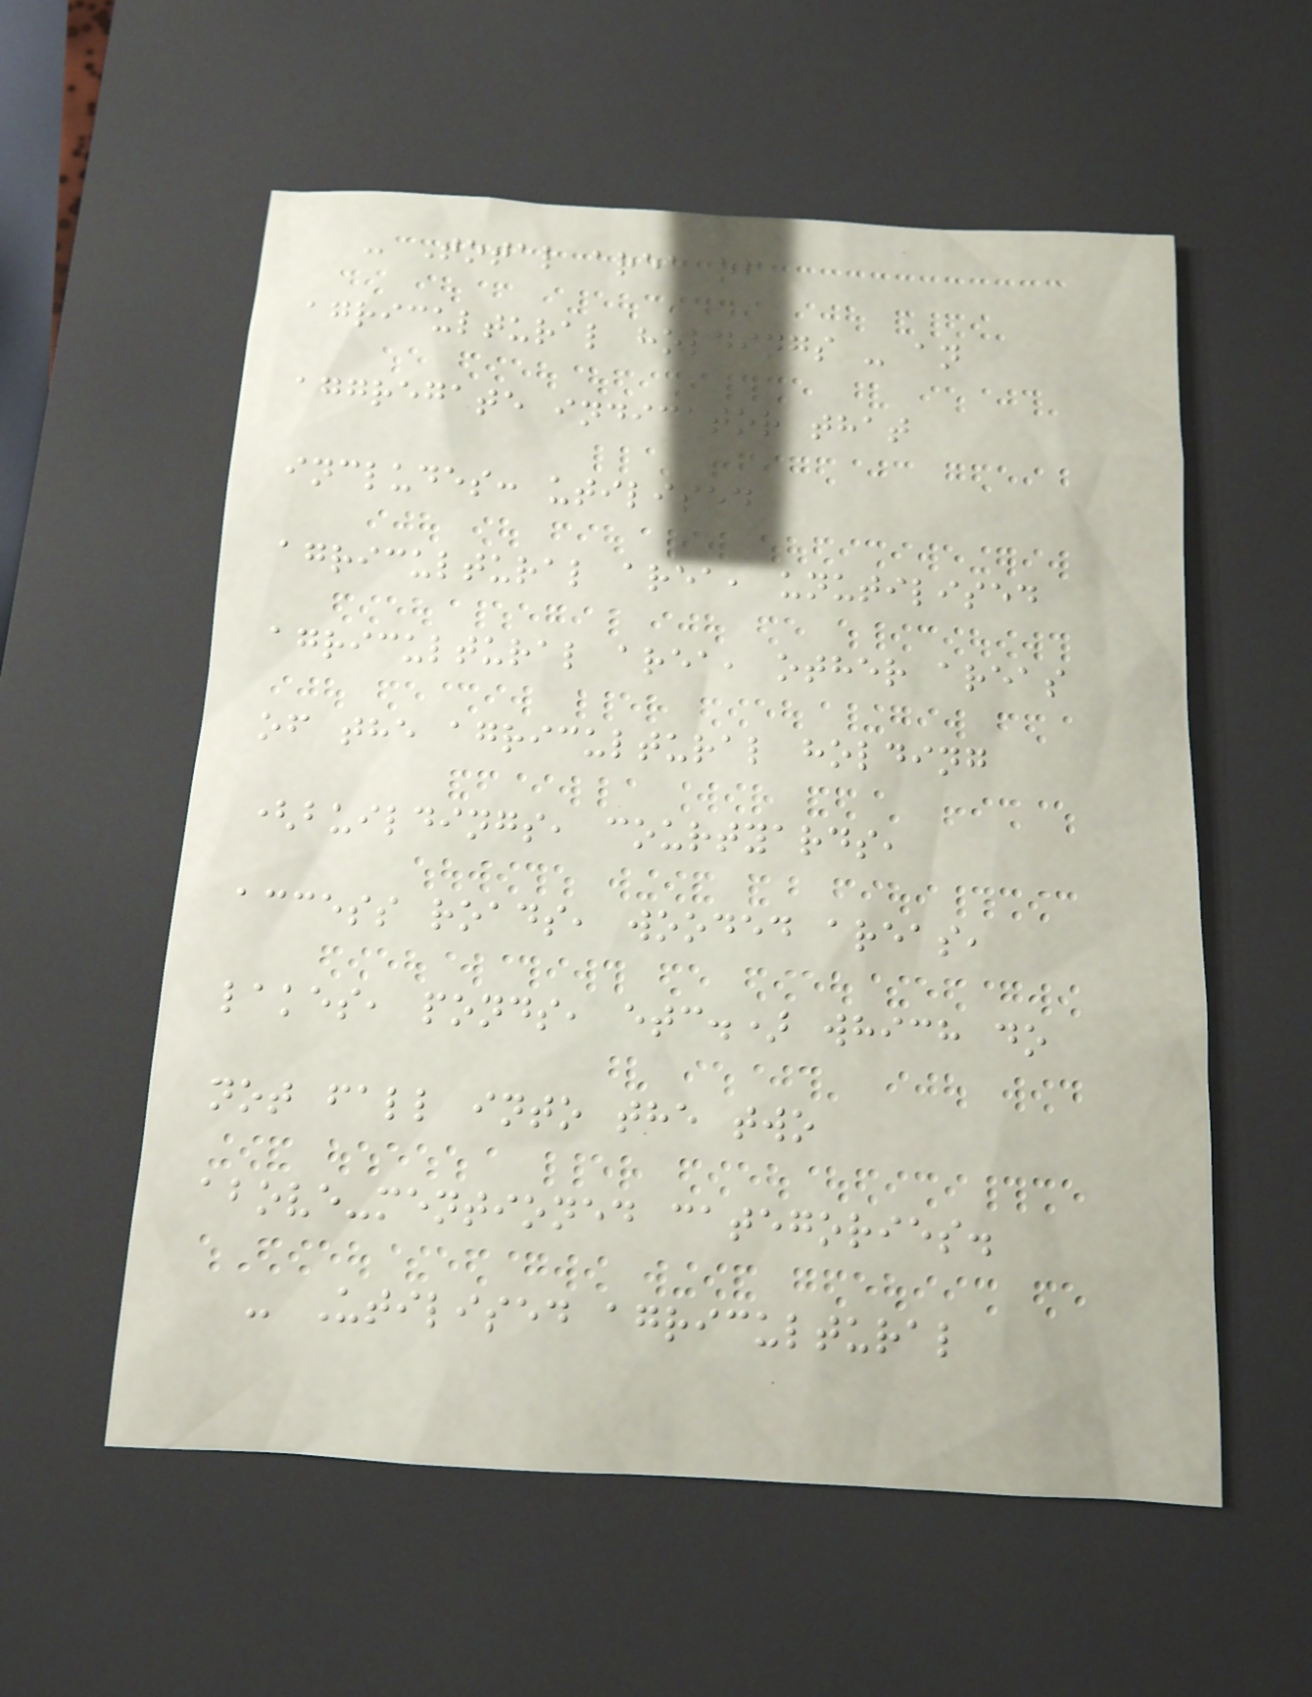- Total area of
agricultural holdings - an
aggregate indicator that
includes: utilised
agricultural area, unutilised
agricultural area, other areas
of the agricultural holding
(buildings, courtyards,
access roads, wooded areas,
lakes, ponds, etc.) which do
not fall into the two
above-mentioned categories.
- Utilised agricultural
